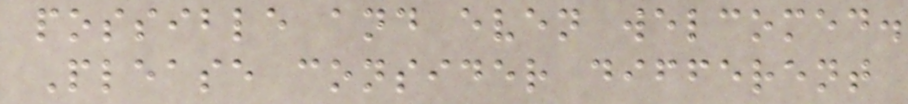possible and even welcomed.
Please consider different
